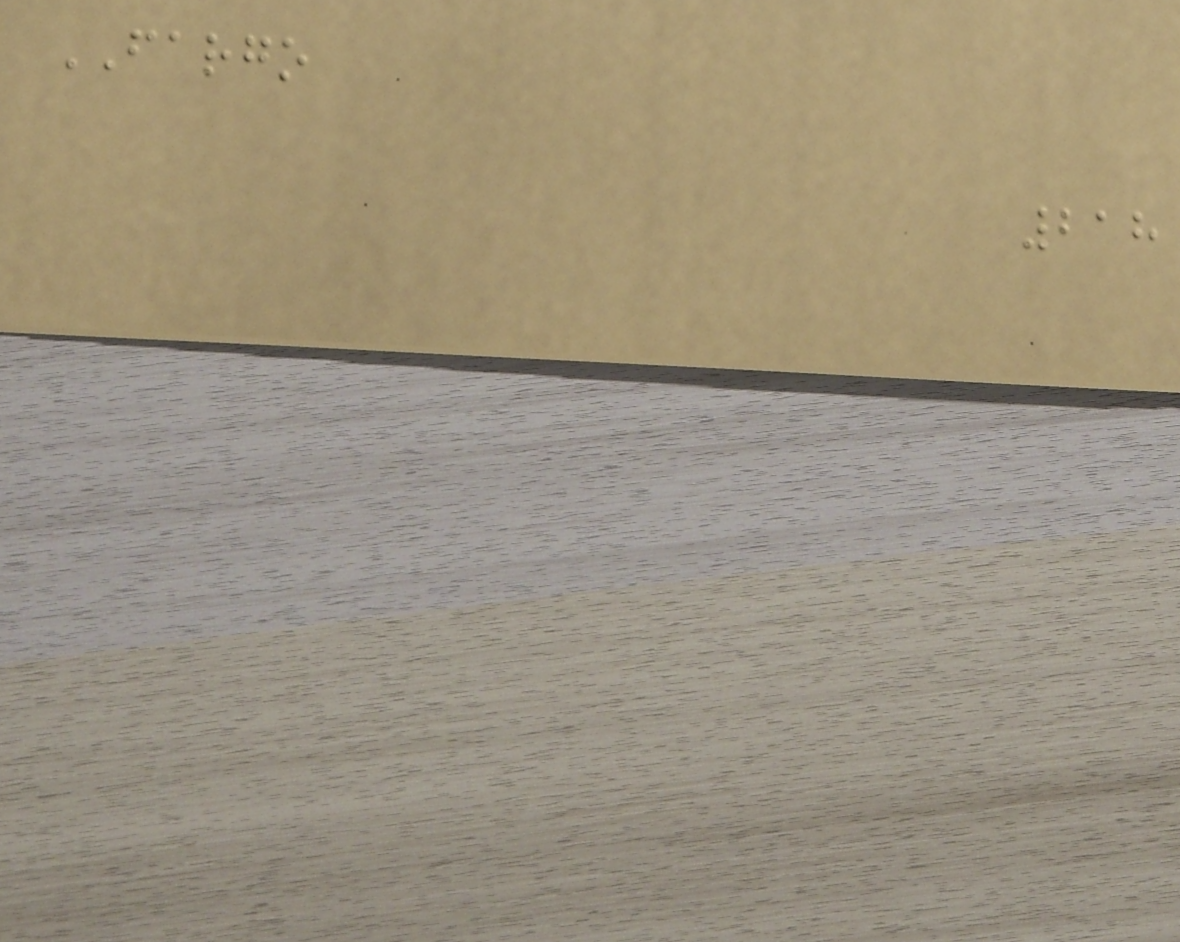FARGO
218
